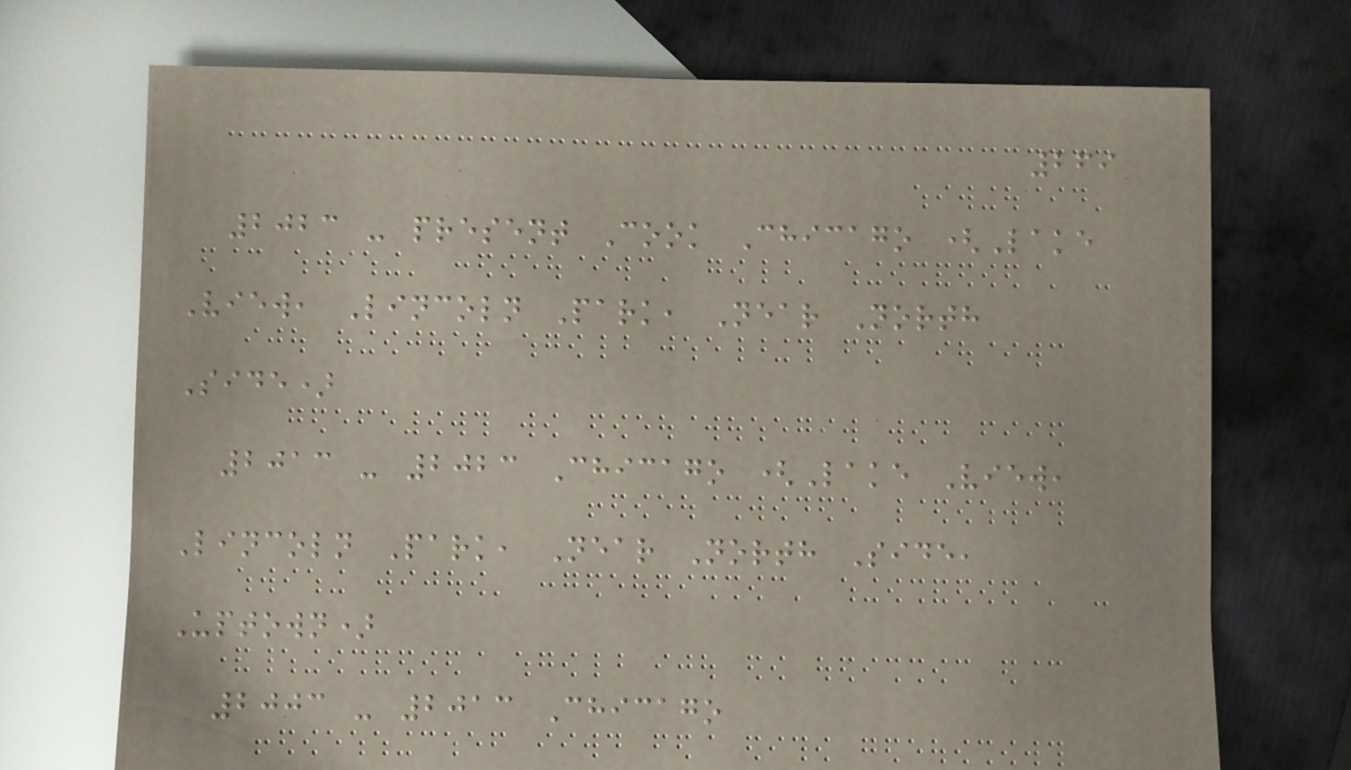269
2023 - present Cook Chicago (Lake
View, Lincoln Park, Near North
Side)
2013 - 2023 Chicago (Lake View,
Lincoln Park, Near North Side,
Uptown)
2003 - 2013 Chicago
